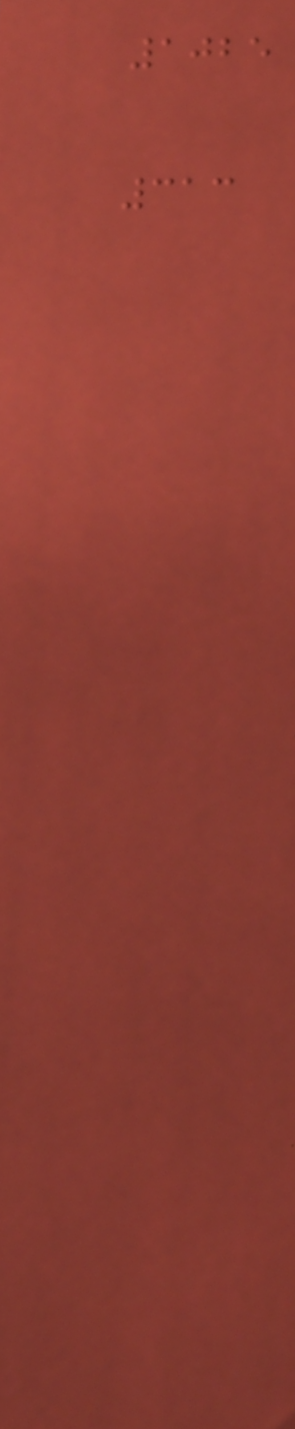1025
313
